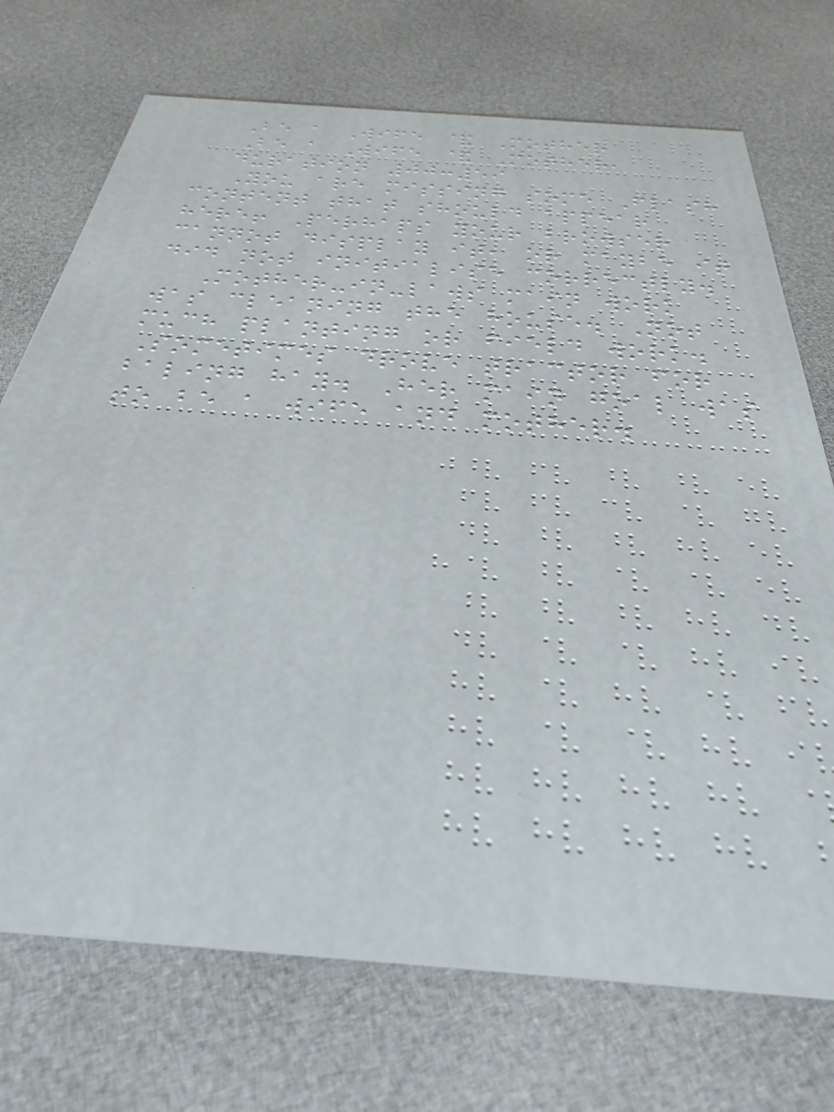Be a Wife & Mother
Be a Wife & Mother,
duration 00:59
You are missing some Flash
content that should appear
here! Perhaps your browser
cannot display it, or maybe it
did not initialise correctly.
Mother-in-laws main work
was cleaning the house. Not
much planting or field work.
Sometimes drove tractor for
baling hay. Her main goal was
to be a wife and mother.
